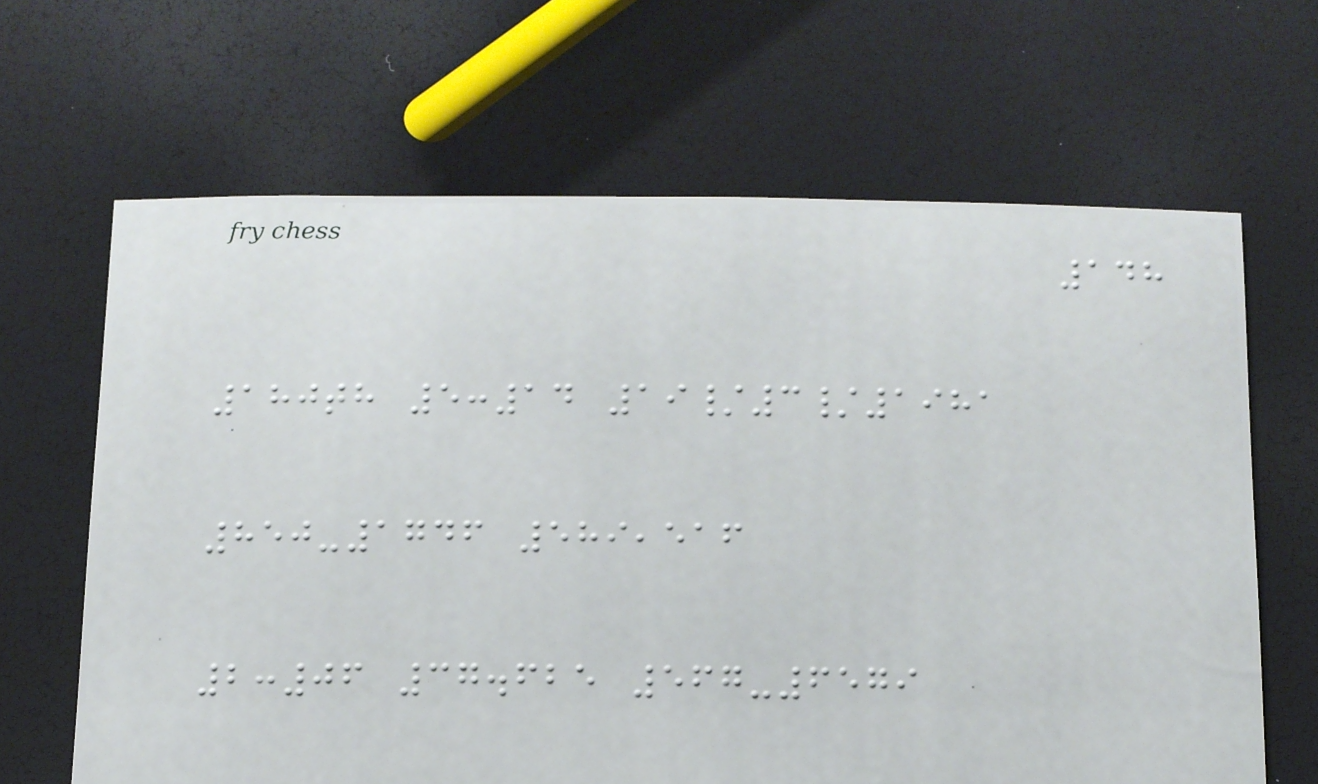148
180th 5:14 19/3/1981
850-1746 589,516
2:06 37.625 567-6579
